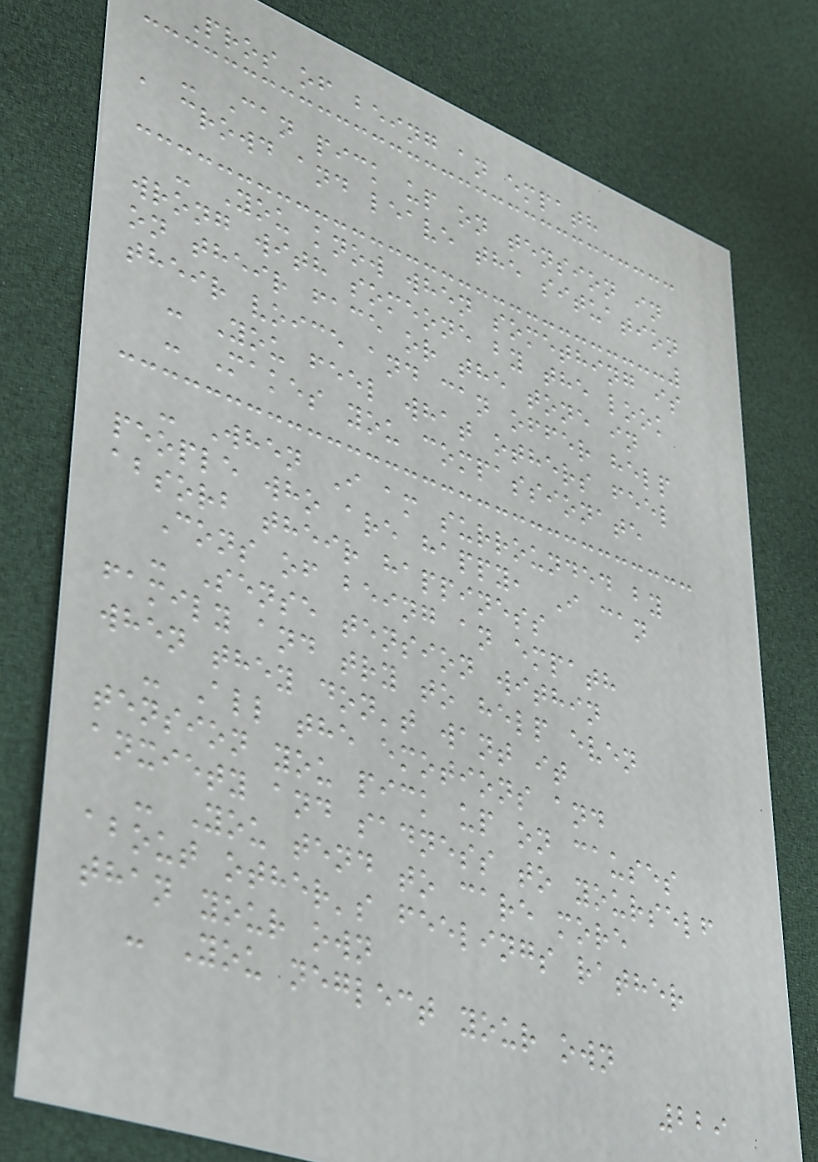Pros of being an empath
- Can pick up on tension in
a crowd and leave the situation
- You know when something is
wrong with someone by the look
on their face or the tone in
their voice and can offer help
- You feel what others feel
- Makes you compassionate
- When I am surrounded by
people who are happy, I can
absorb their happiness
Cons of being an empath
- Sense tension within
family and try to help even
when they don't want it
- All the emotions and
tension you pick up on causes
anxiety and sadness to yourself
- You tend to care more
about other's feelings rather
than your own
- You neglect your own
229
